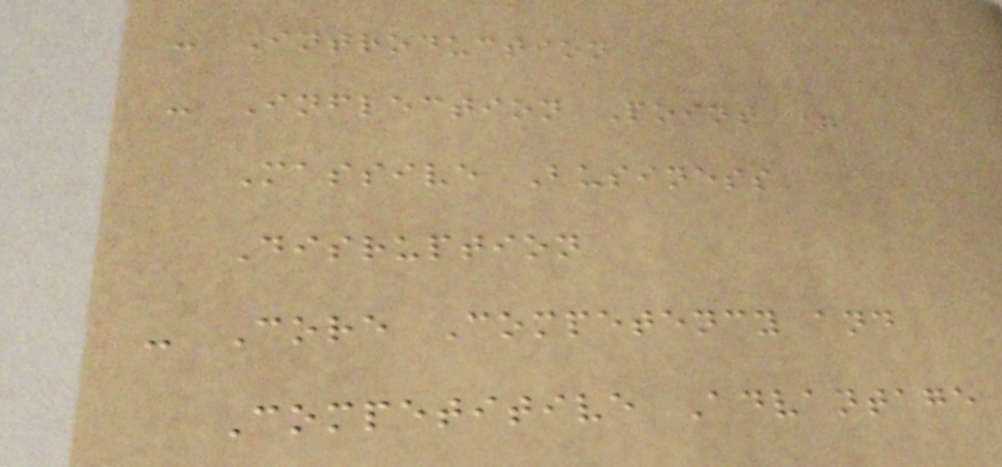- Introduction
- Inflection Point =
Massive Business
Disruption
- Core Competency and
Competitive Advantage
